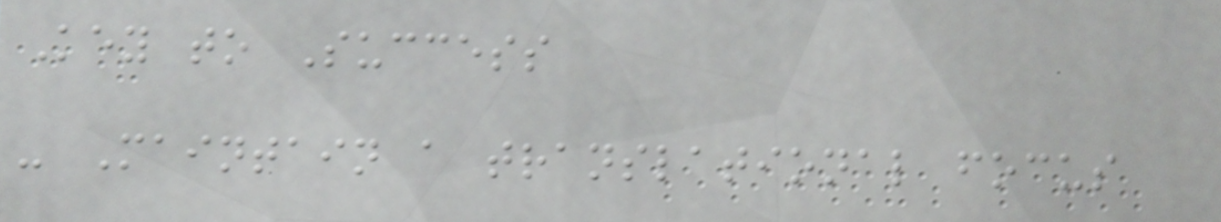Key to Success
- Maintain a translational focus
